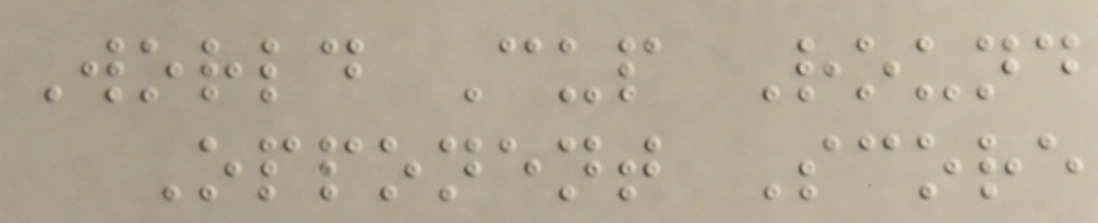World Cup Round
Opponent Score
